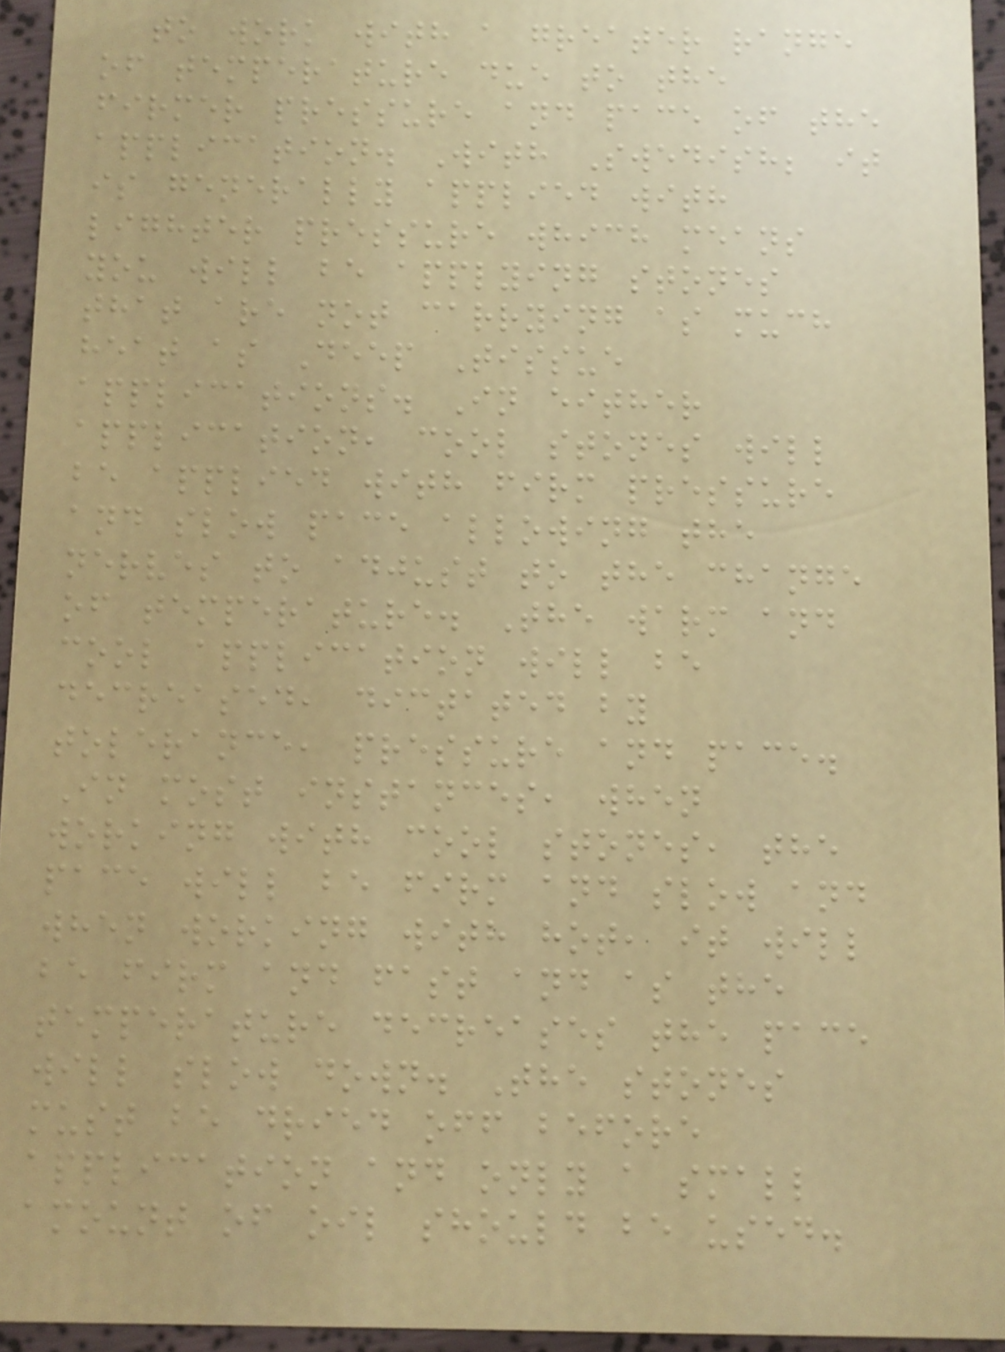to work with a greater range
of temperature due to the
firmer pressure and pace of the
application. With Swedish; it
is generally applied with
lighter pressure which means
you will be applying stones
that are not carrying as much
heat as Deep Tissue
applications. In either
application, cool stones will
be applied with firm pressure
and slow pace allowing the
nerves to adjust to the change
of temperature. The warm and
cool application will be
decreased, dictated by
tolerance, pressure and pace.
In most instances, when
working with cool stones, the
pace will be firm and slow and
when working with hot, it will
be firm and fast and as the
temperature decreases the pace
will slow down. The stones
must be dried off before
application and only a small
amount of oil should be used.
